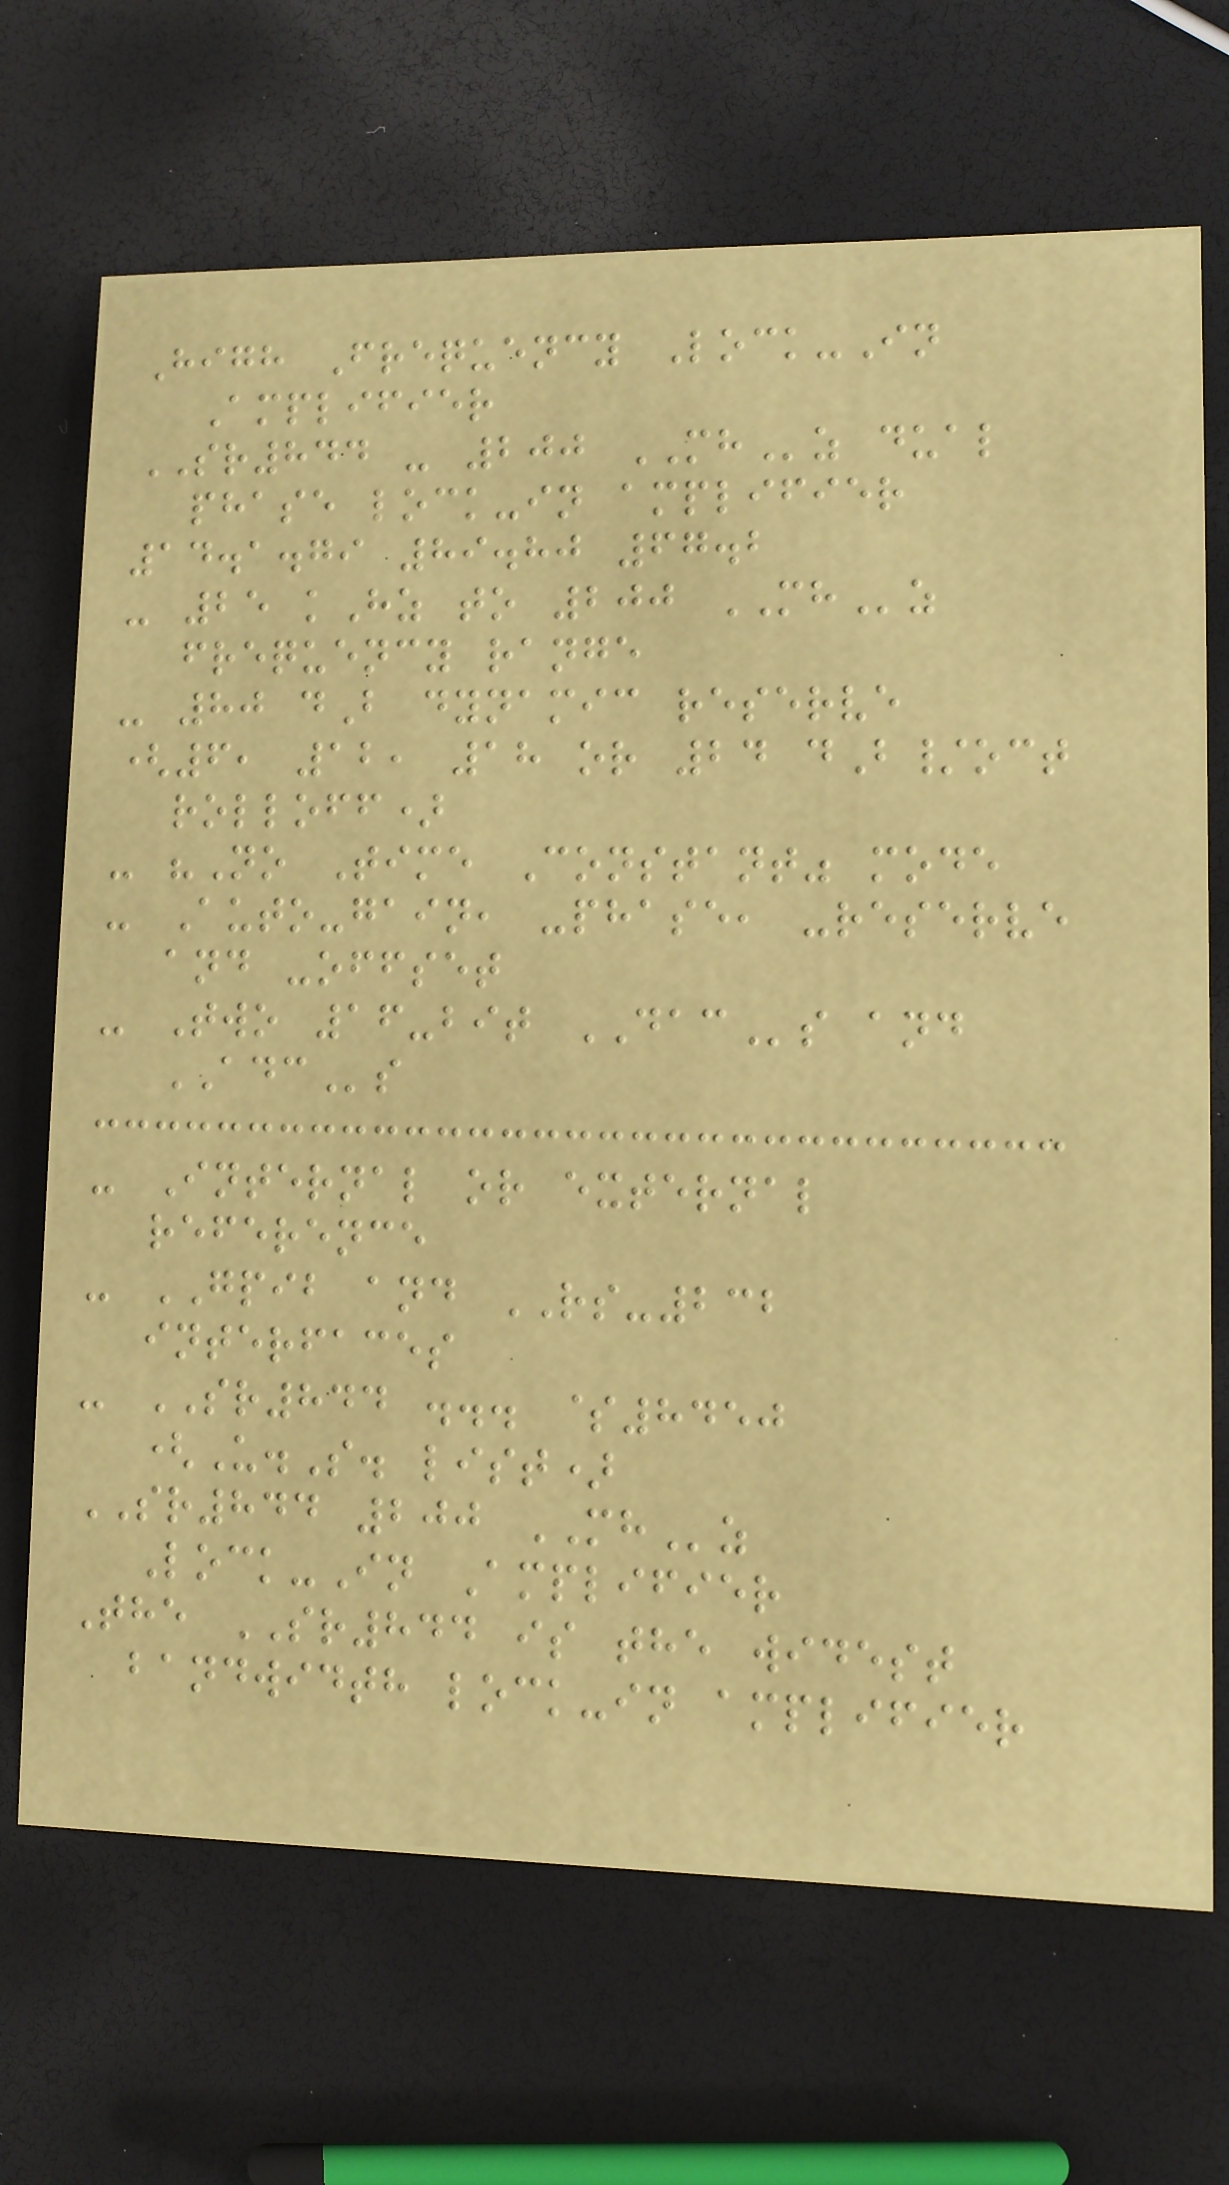High Frequency Lock-In
Amplifier
SR844 - 200 MHz dual
phase lock-in amplifier
14.1.79 89.80 67.2
- 25 kHz to 200 MHz
frequency range
- 80 dB dynamic reserve
(6, 12, 18 or 24 dB/oct
rolloff)
- "No Time Constant" mode
- Auto-gain, -phase, -reserve
and -offset
- Two 16-bit DACs and
ADCs
- Internal or external
reference
- GPIB and RS-232
interfaces
- SR844 ... $8450
(U.S. list)
SR844 200 MHz
Lock-In Amplifier
The SR844 is the widest
bandwidth lock-in amplifier
